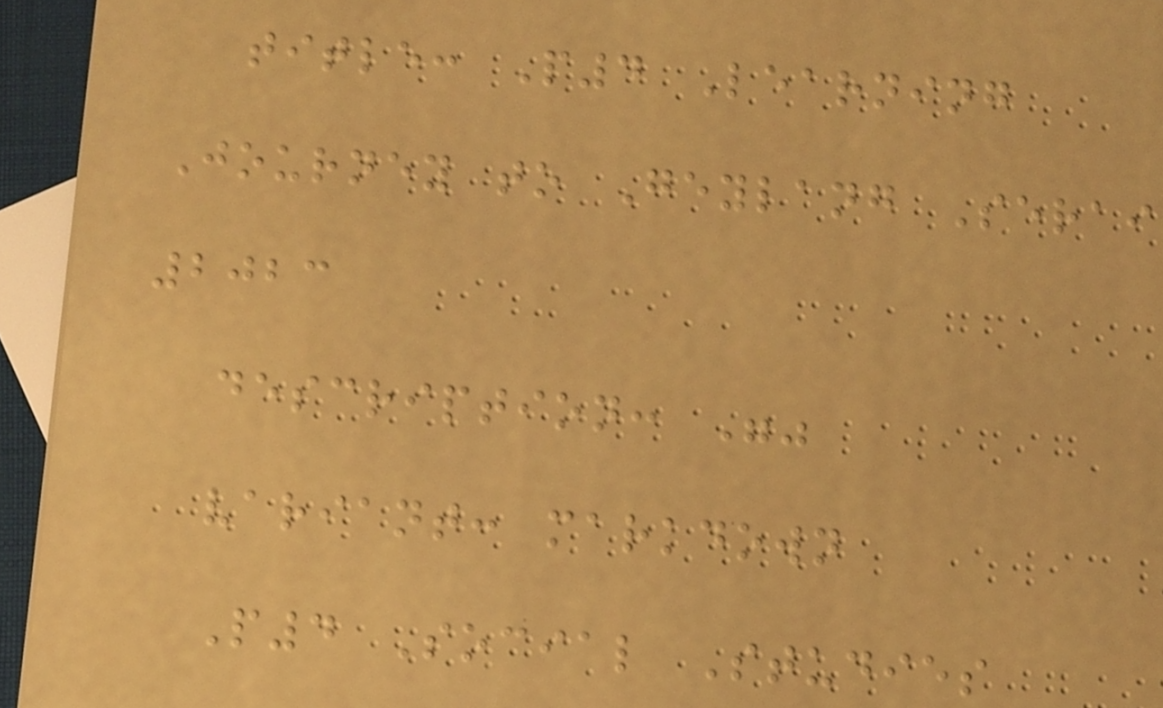title: P4 Learning
Journey to Geylang Serai
2023
description: ""
variant: markdown
P4 Social Studies
